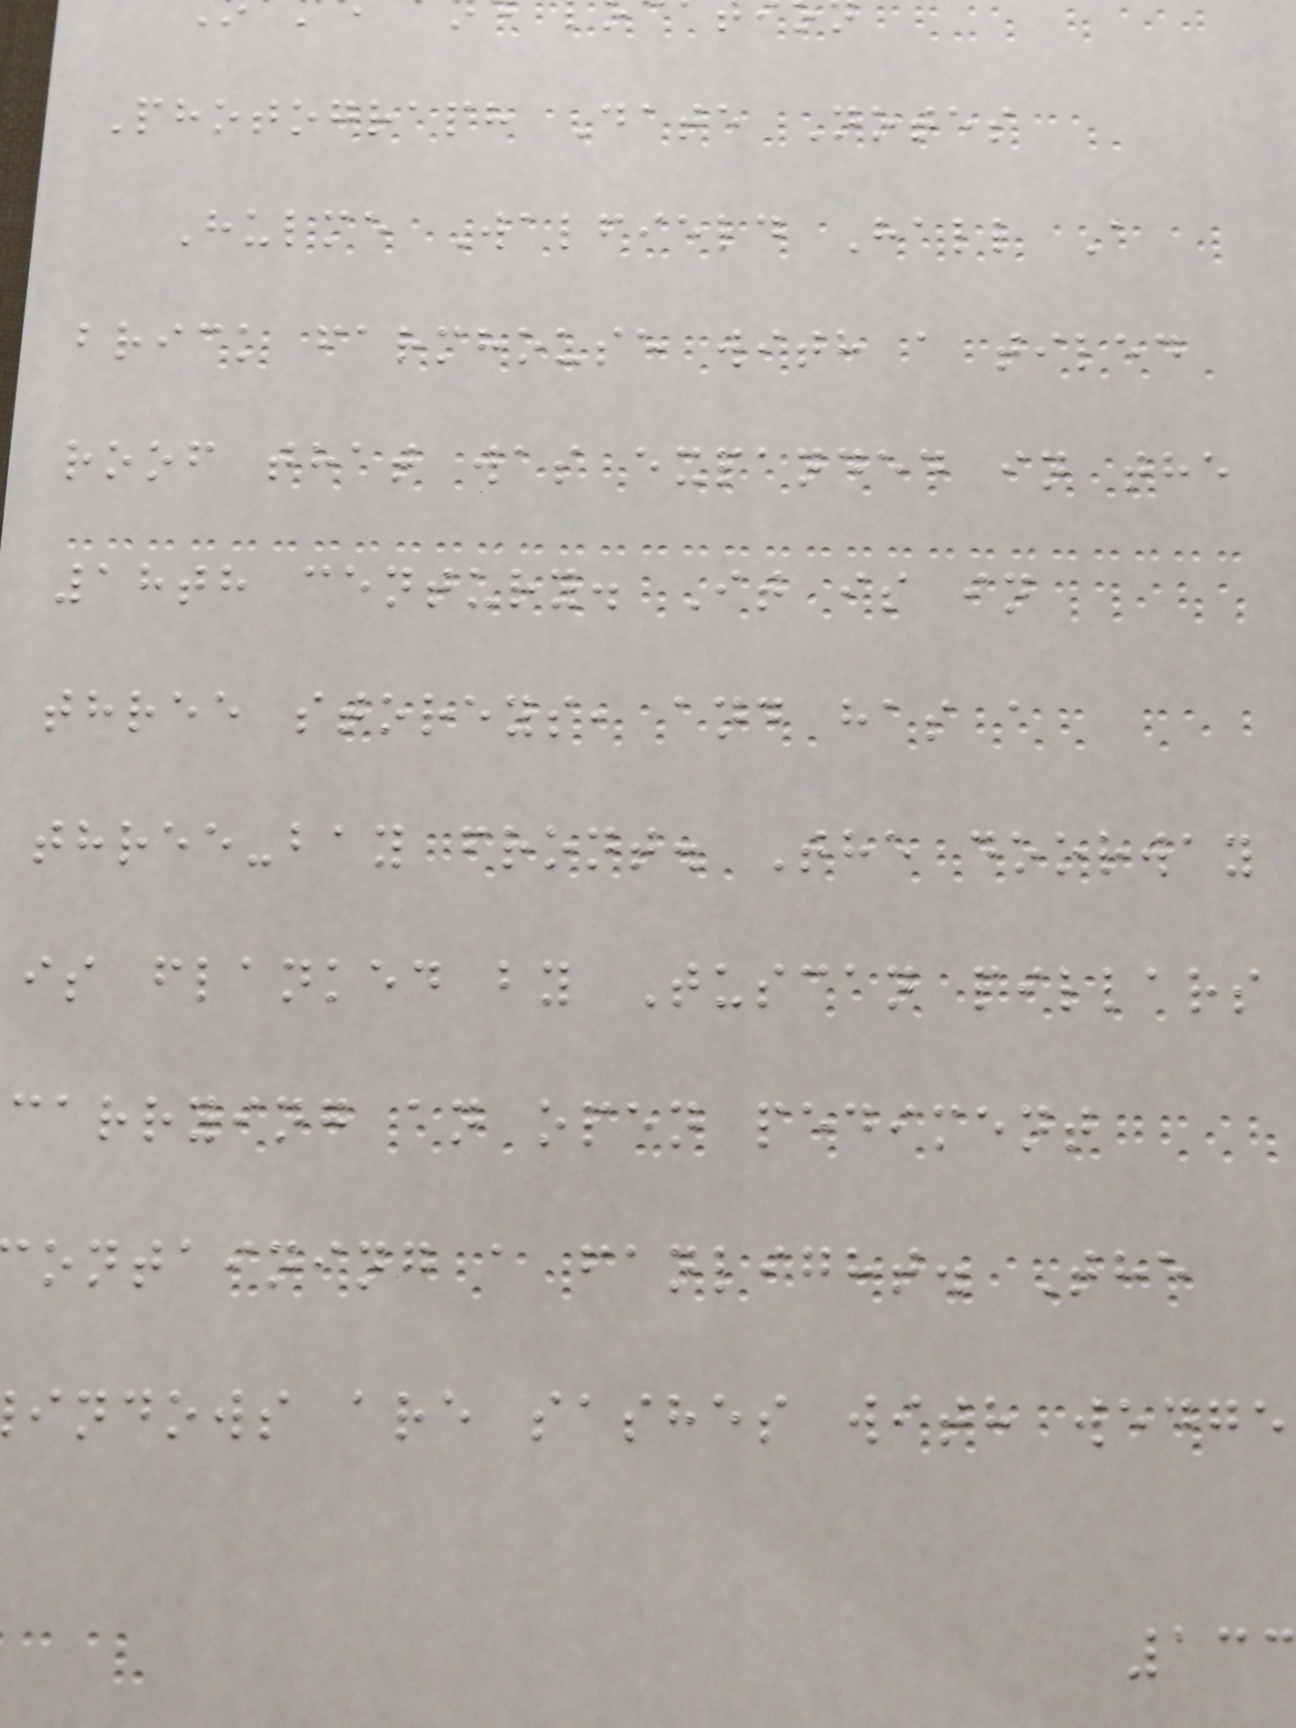Photograph Date Notes
Hulme Walfield Hall A
brick farmhouse with a tiled
roof that was expanded in the
18th century. It is in
three storeys, and has a
three-bay front. The doorway
is flanked by Tuscan pillars
carrying an open pediment
ontaining a fanlight. The
indows are sashes with wedge
